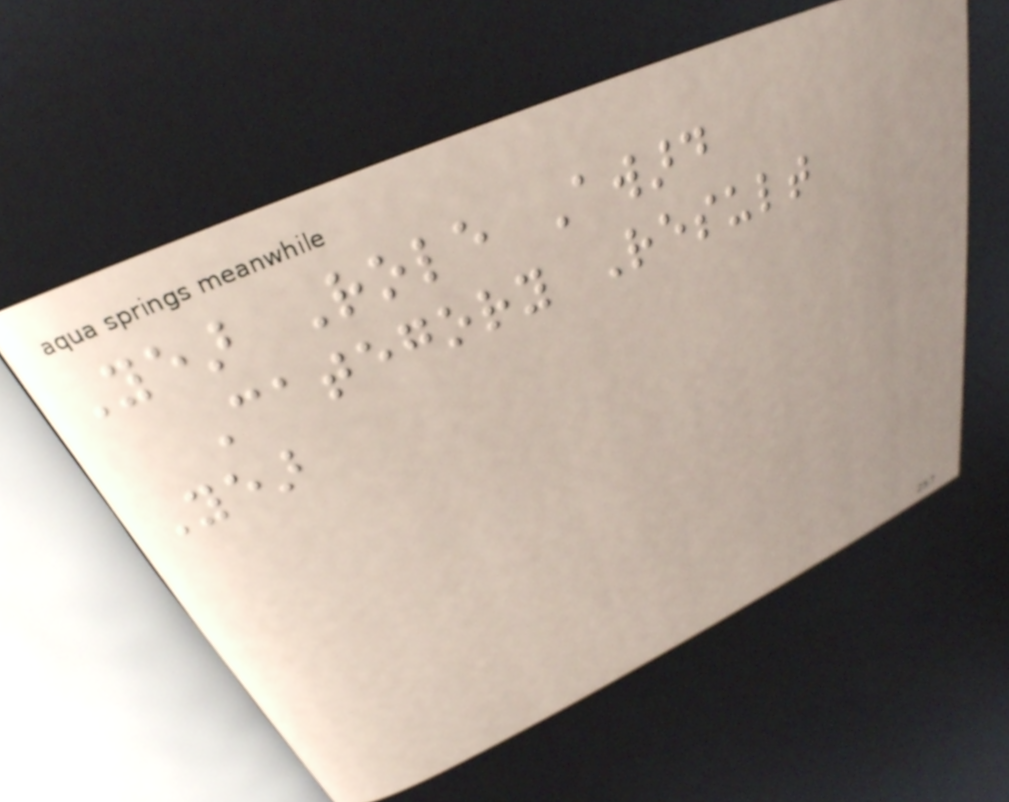Year Role Award
Category Result
Year
